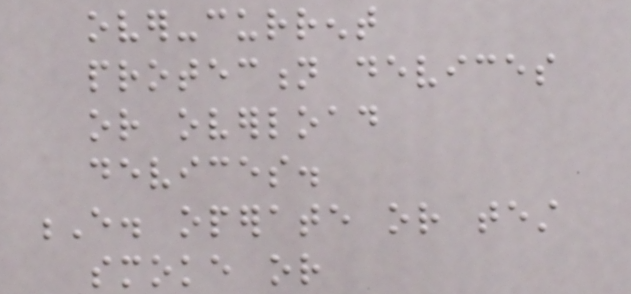over-current
protection devices
or overload
devices.
E. operate or test
smoke or
